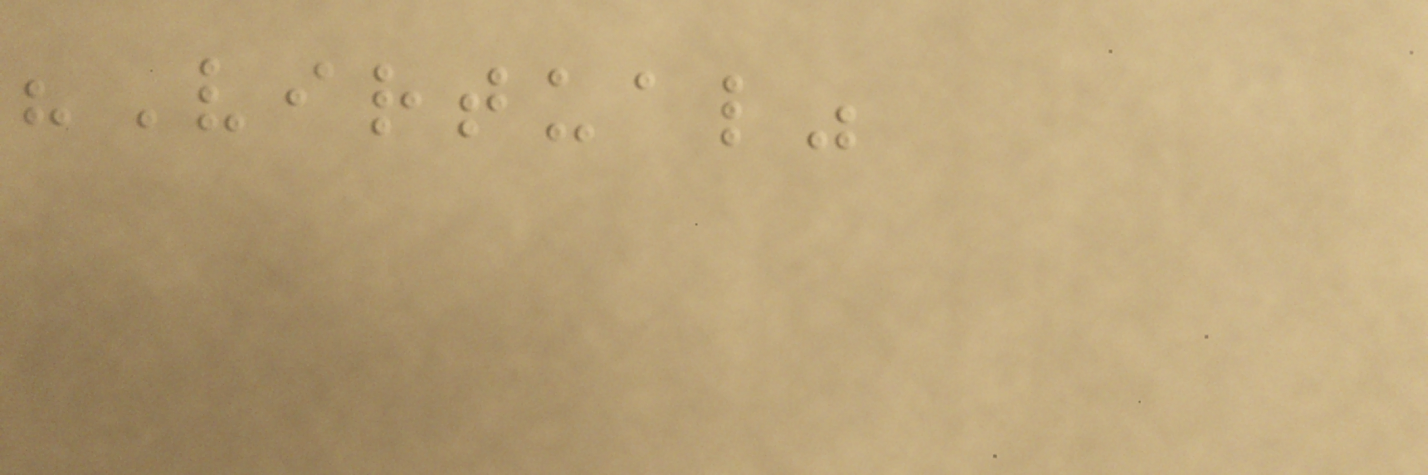"Virtual"
